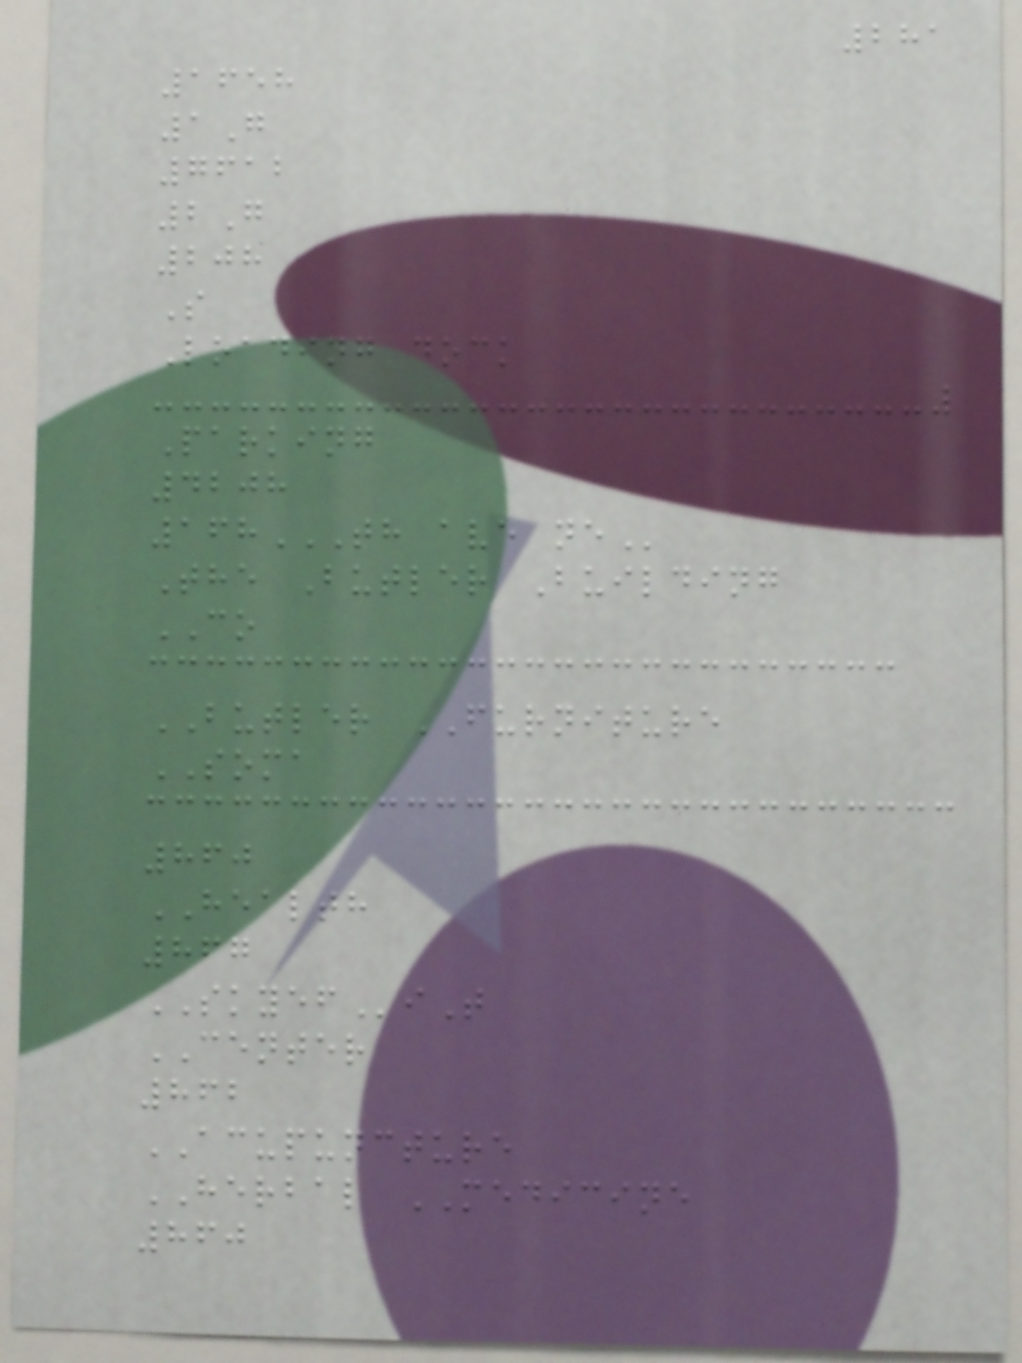281
1658
1G
7612
2G
208
S
Loading dock
Parking
4208
168TH AVE NE
The Butler Building
CO
BUTLER FURNITURE
SOMA
860
HEALTH
867
SKYEFiT
CENTER
862
ACUPUNCTURE
HERBAL MEDICINE
860
